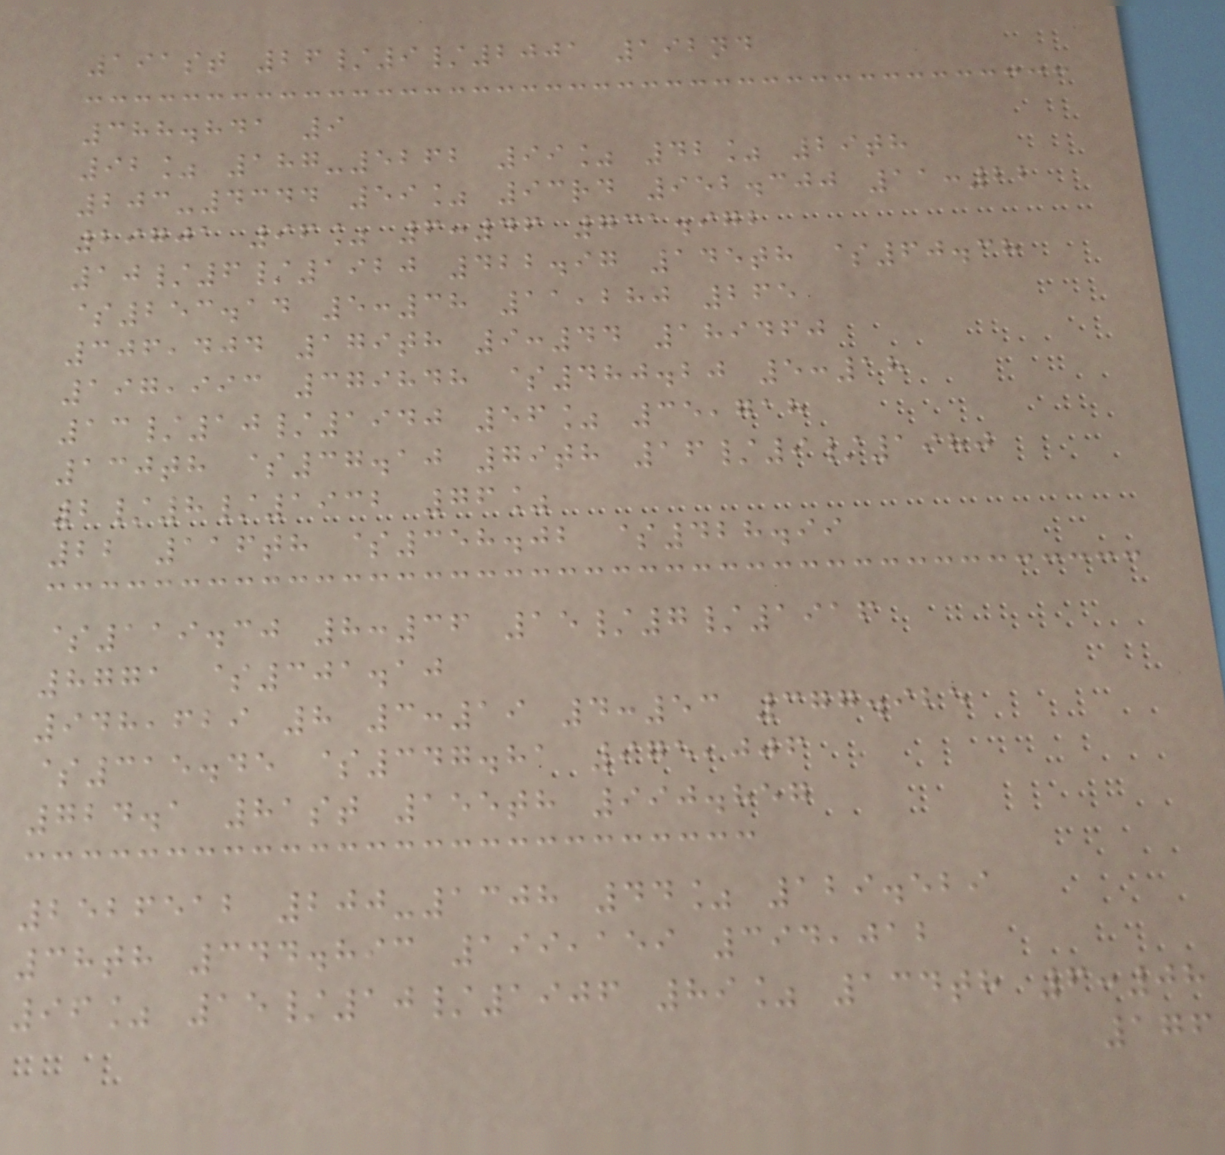191st 26/9/2001 192nd
388.841 9
92% 187-5262 99% 42% 29th
203-4344 59% 93rd 952.300 11:22
29701 96% 6:46 731.972
10/6/1920 422.97 145th $60.38
$253.14 5:38 11,280 265
306,404 179th 9:44 189460
197,993 379848 $480.20 5:18
13/10/1940 56% 35,718
130th $37.10 79th 16/9/1980
2/8/1932 76%
22 116th $358.02 $428.99
$119.30 8:36 15/7/1916
8771 $301.10
948,629 8 3:19 4:53 377.925
$315.45 $347.81 975,006
724.1 81st 155th 990.857
2526512 200-1308 44% 129.529
38th 344.893 199,159 394,012
96% 15/10/1906 89% 134th 6:08
176
